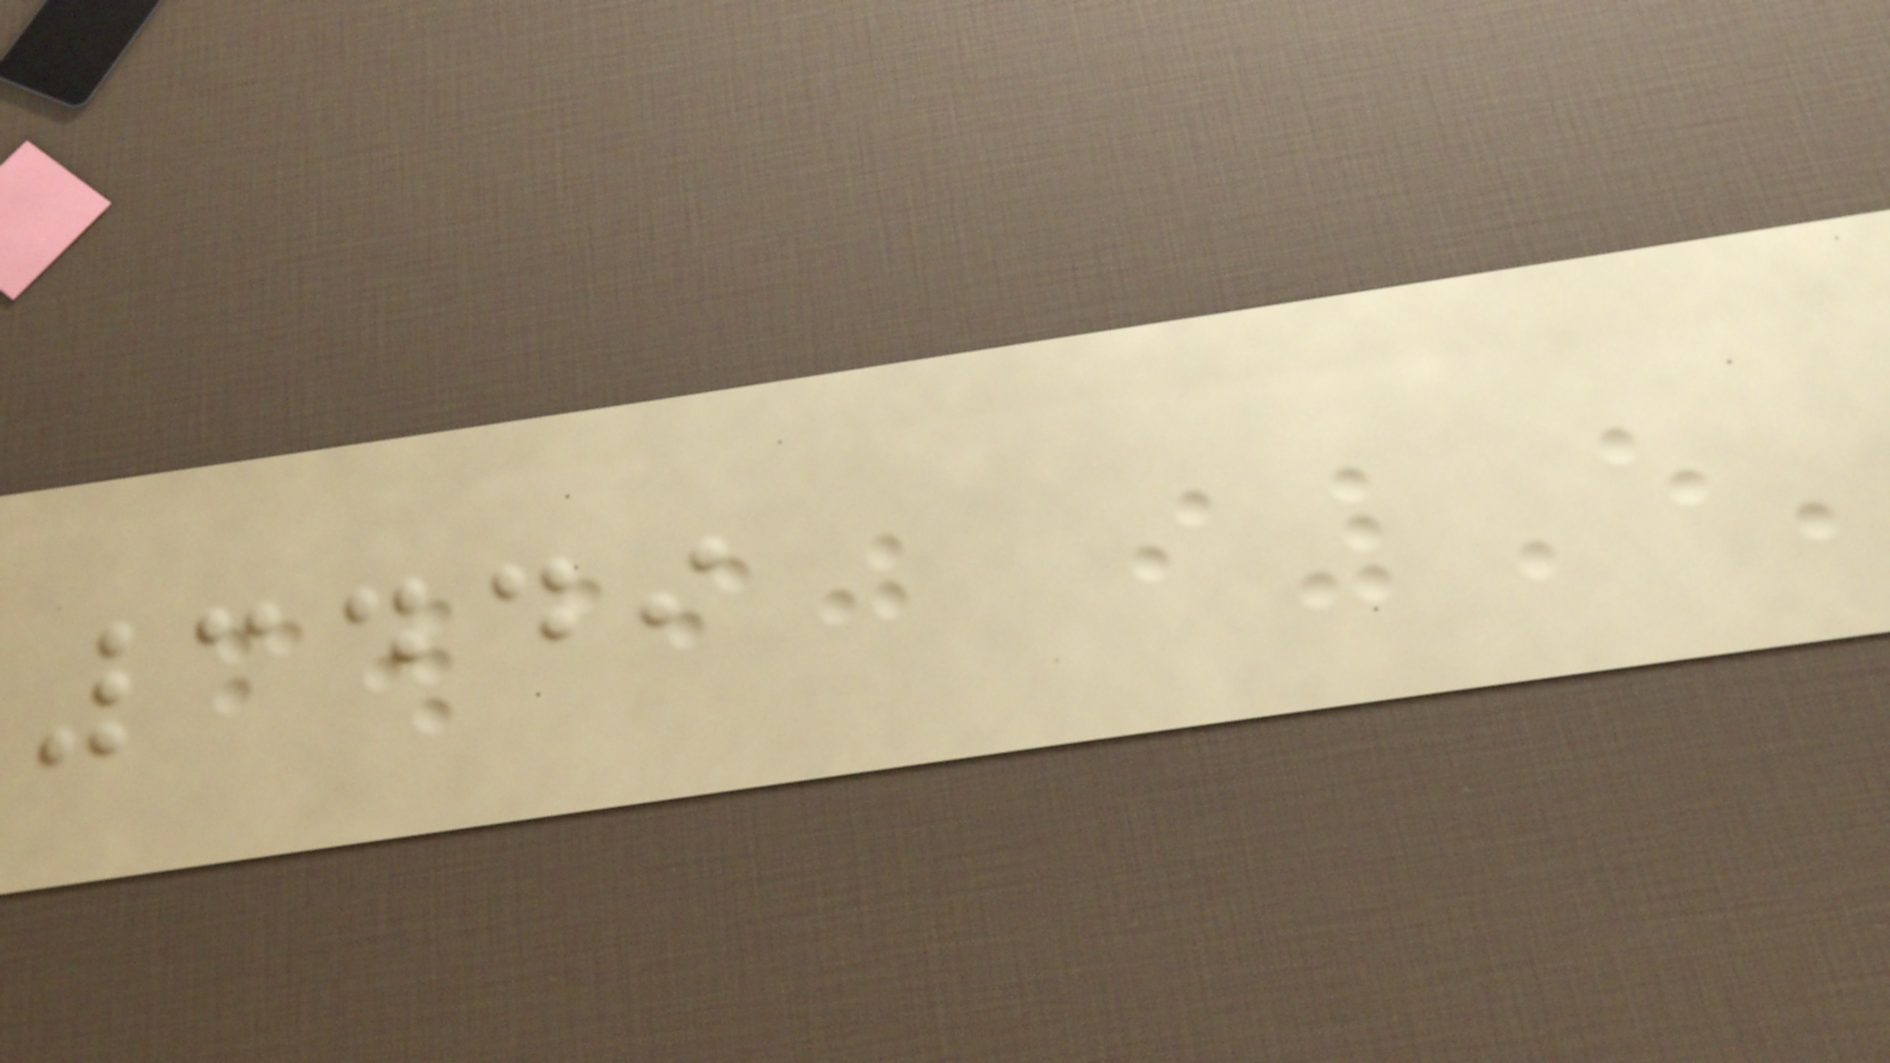3449
